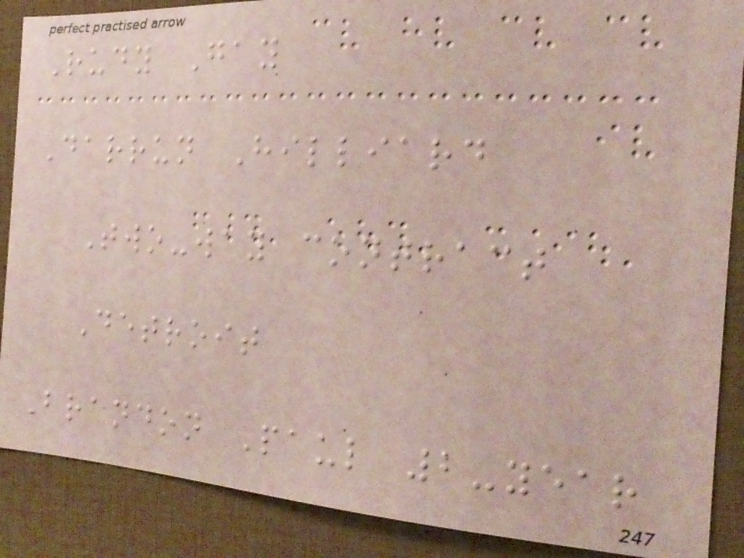Rudy Gay
Darrun Hilliard
Two-way contract
Detroit
Brandon Paul 2-year
